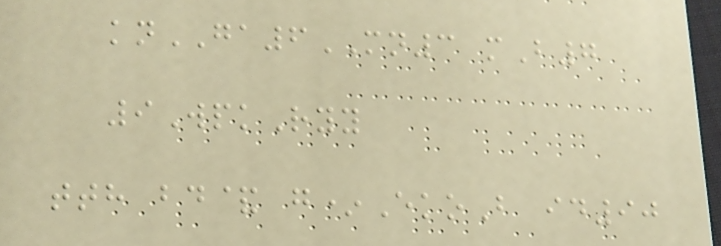knGA6MN3 mB7
9WpkRyy
tth bd& g*EkoB id90
